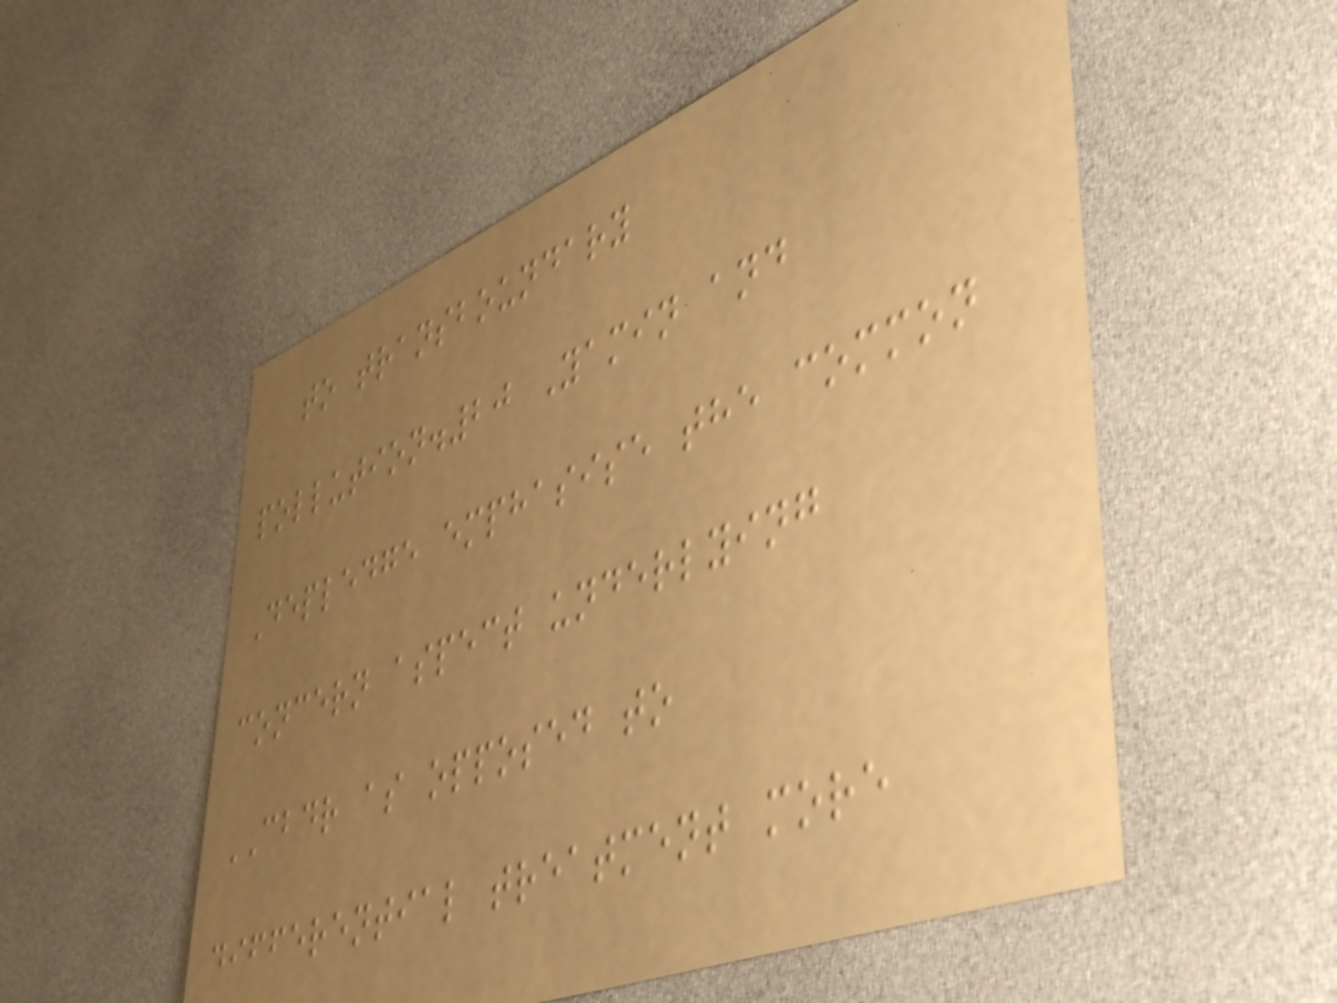to transboundary
pollution.20 Yamin and
Depledge emphasise the common
concern aspect underlying
CBDR as opposed to
differential treatment more
